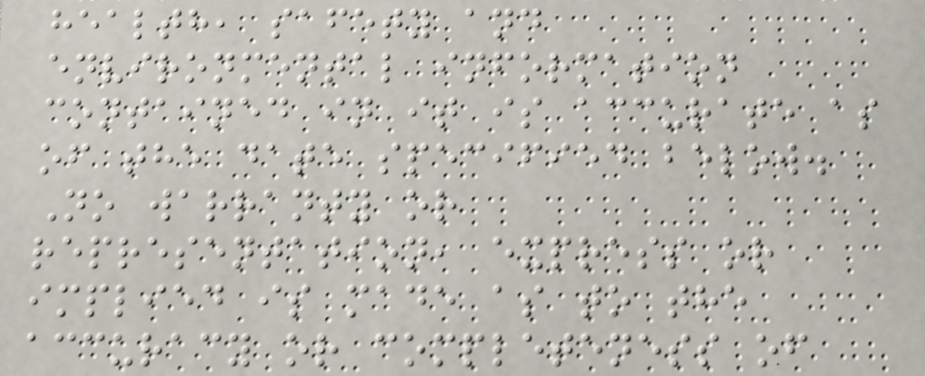health, safety and
environmental information
contained in it is accurate as
of the date specified below.
No warranty or
representation, express or
implied is made as to the
accuracy or completeness of
